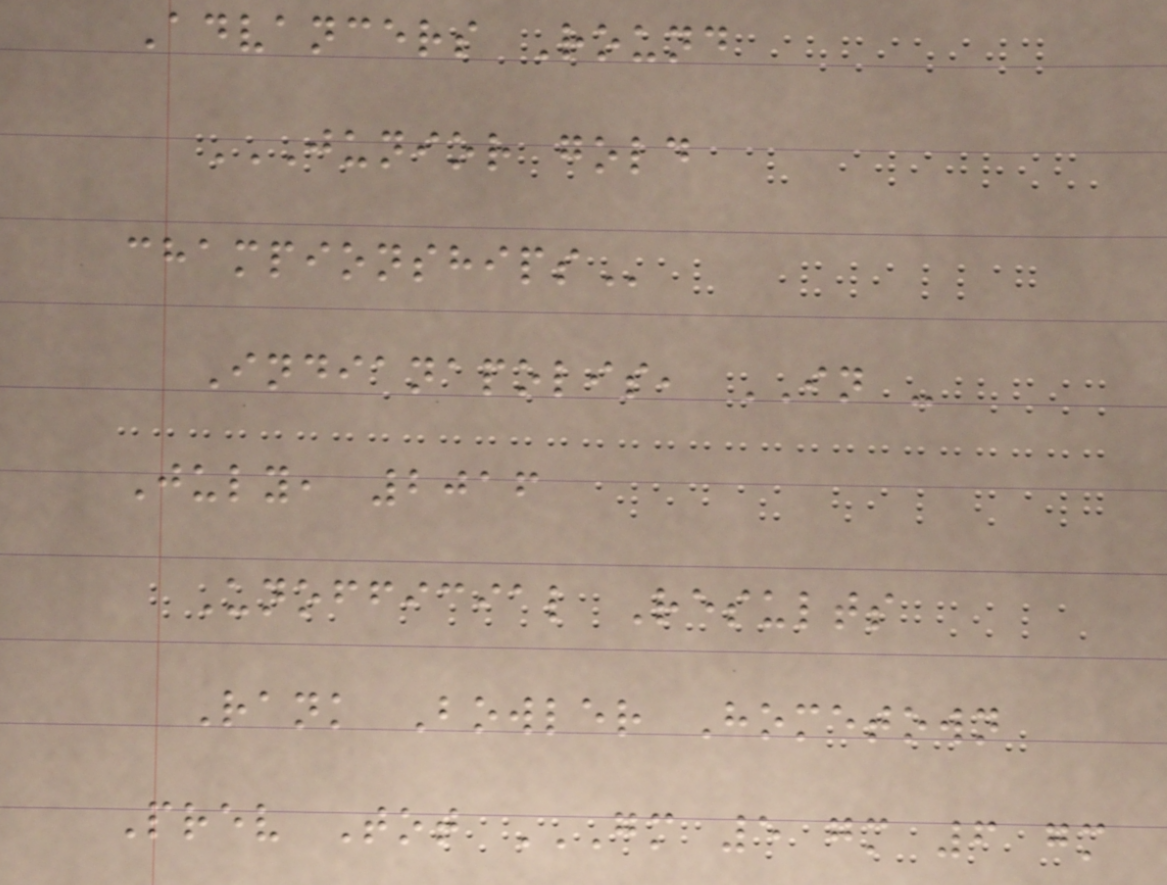Advancers Round
JUNIOR GOLD
CHAMPIONSHIPS
Indianapolis, IN -
July, 2016
Unofficial Results
Rank Bowler Hometown
Prev Tot GM 5 GM 6 GM
